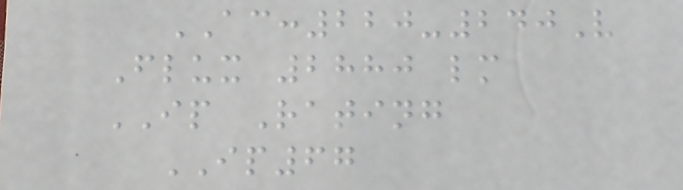AC:220-240V
Flux 2880 lm
IP Rating
IP67
